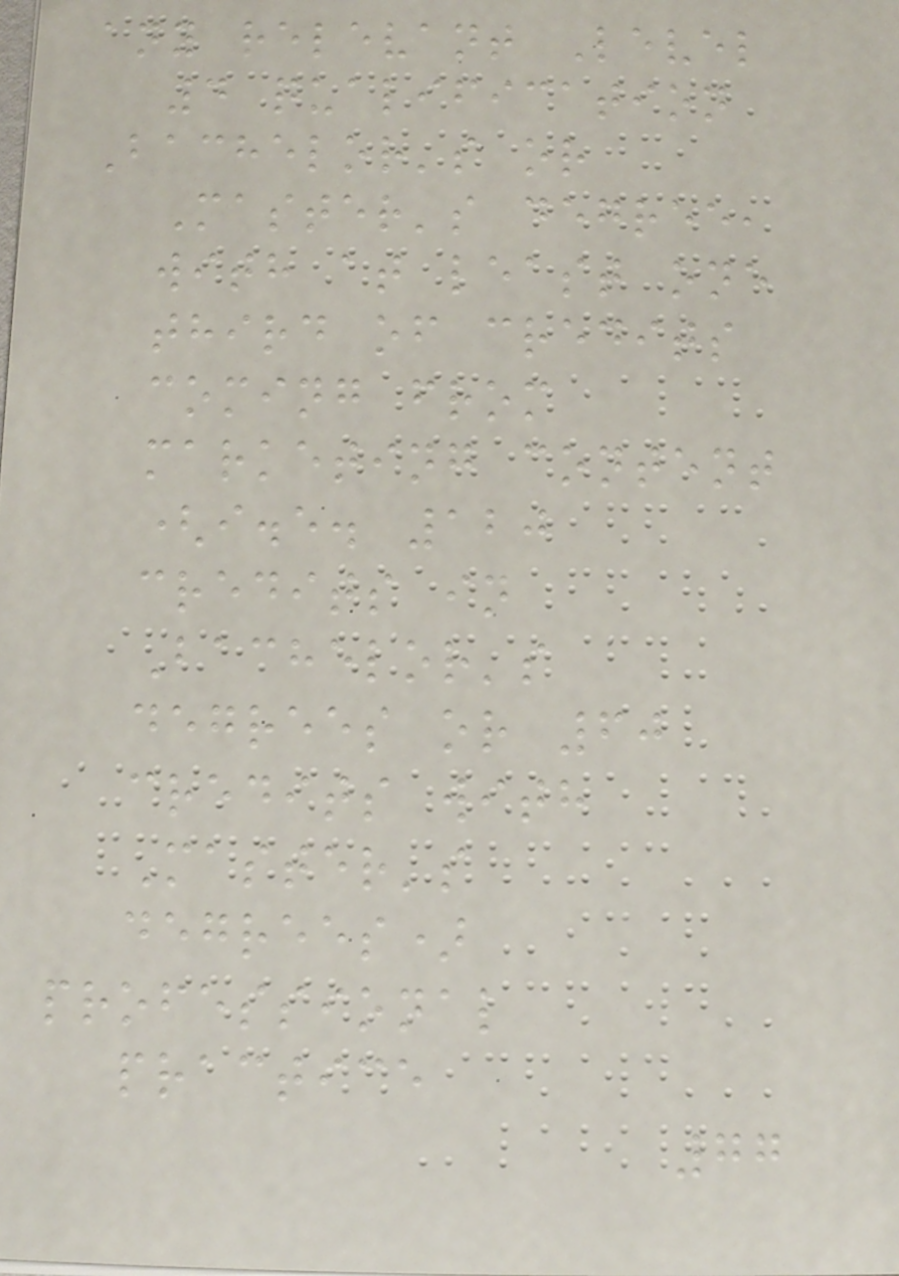any relevant Level
4 qualification
Bachelor's or
Master's degree,
with at least one
third of credits
coming from
marketing content
(i.e. 120
credits in
Bachelor's
degrees or 60
credits with
Master's
degrees)
professional
practice
77
